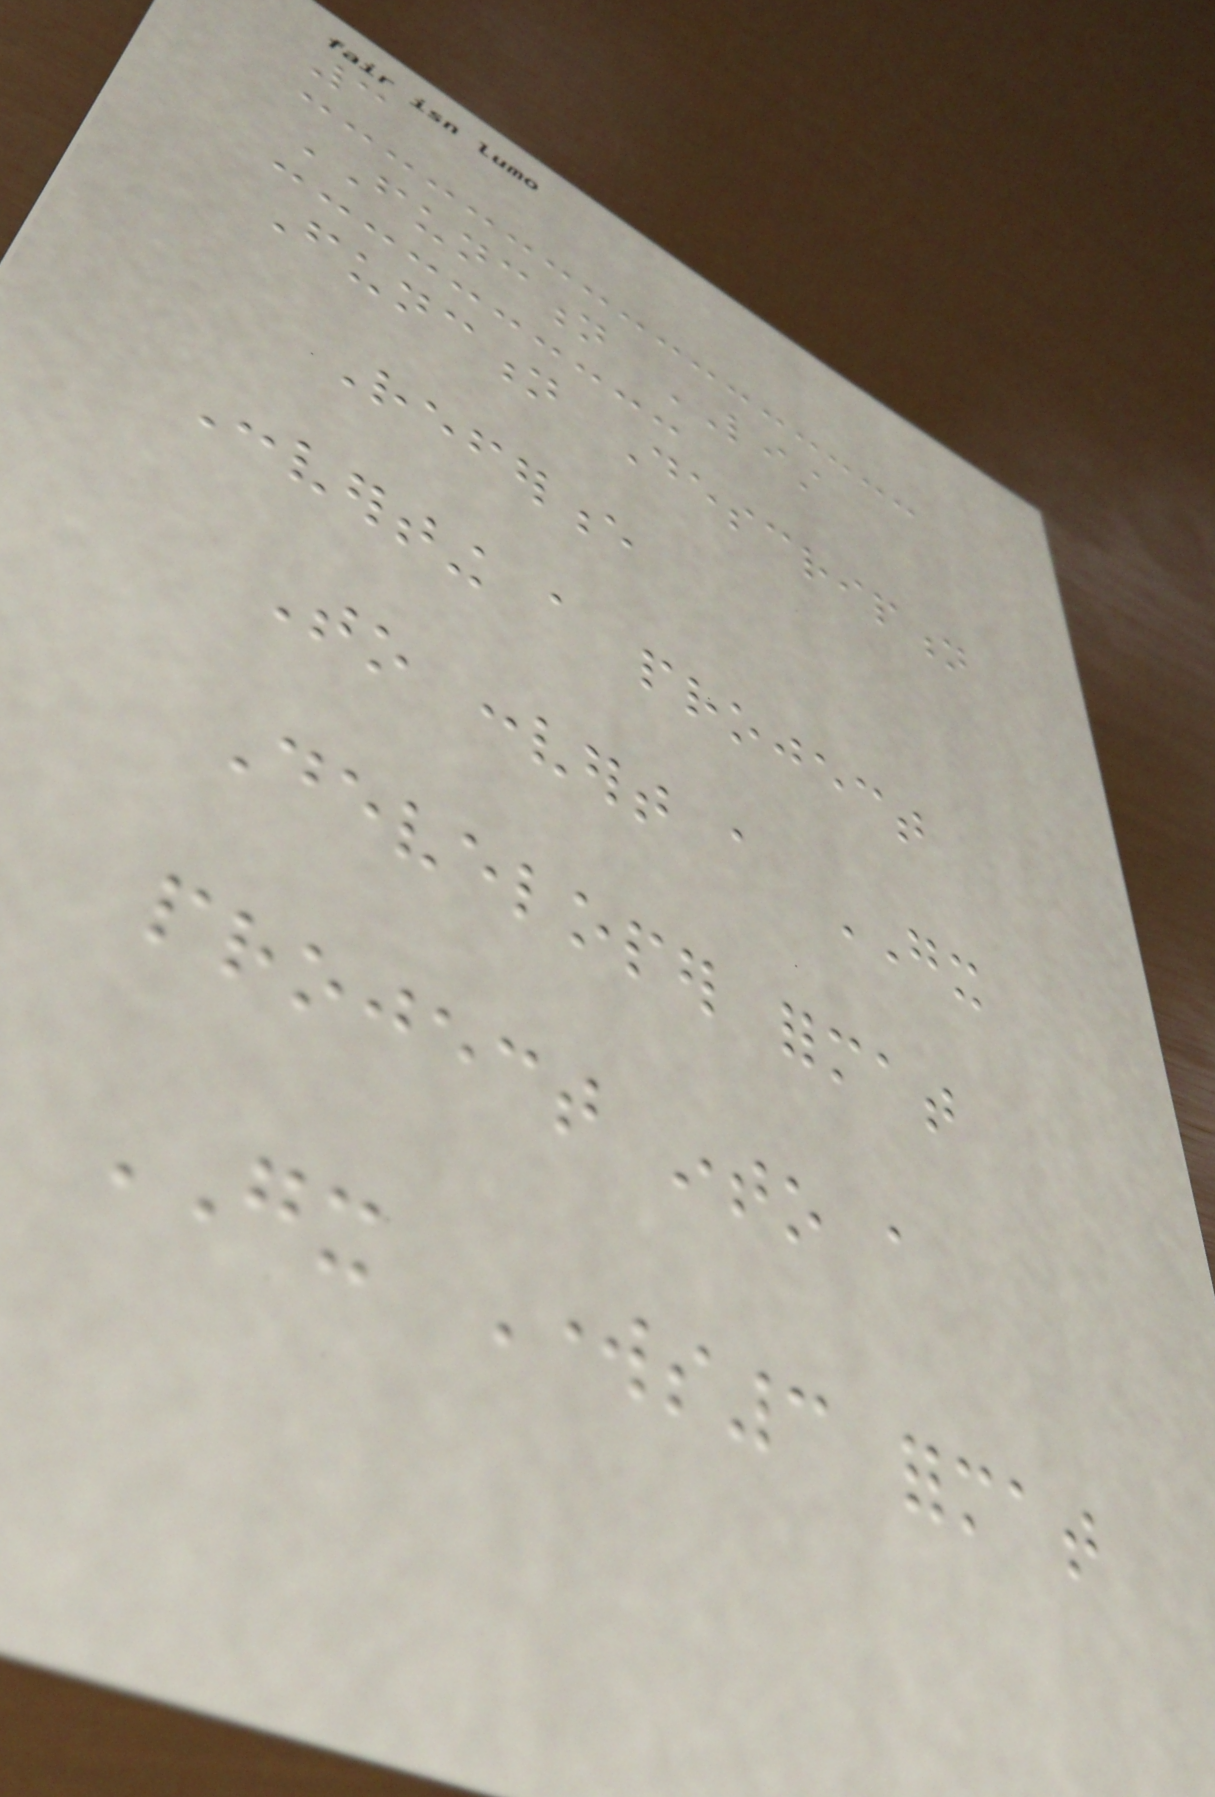3
FUNCTION LIST
Function Description
Reference
Converting a project
To convert a GX
Developer format
project into a
GX Works3 format
